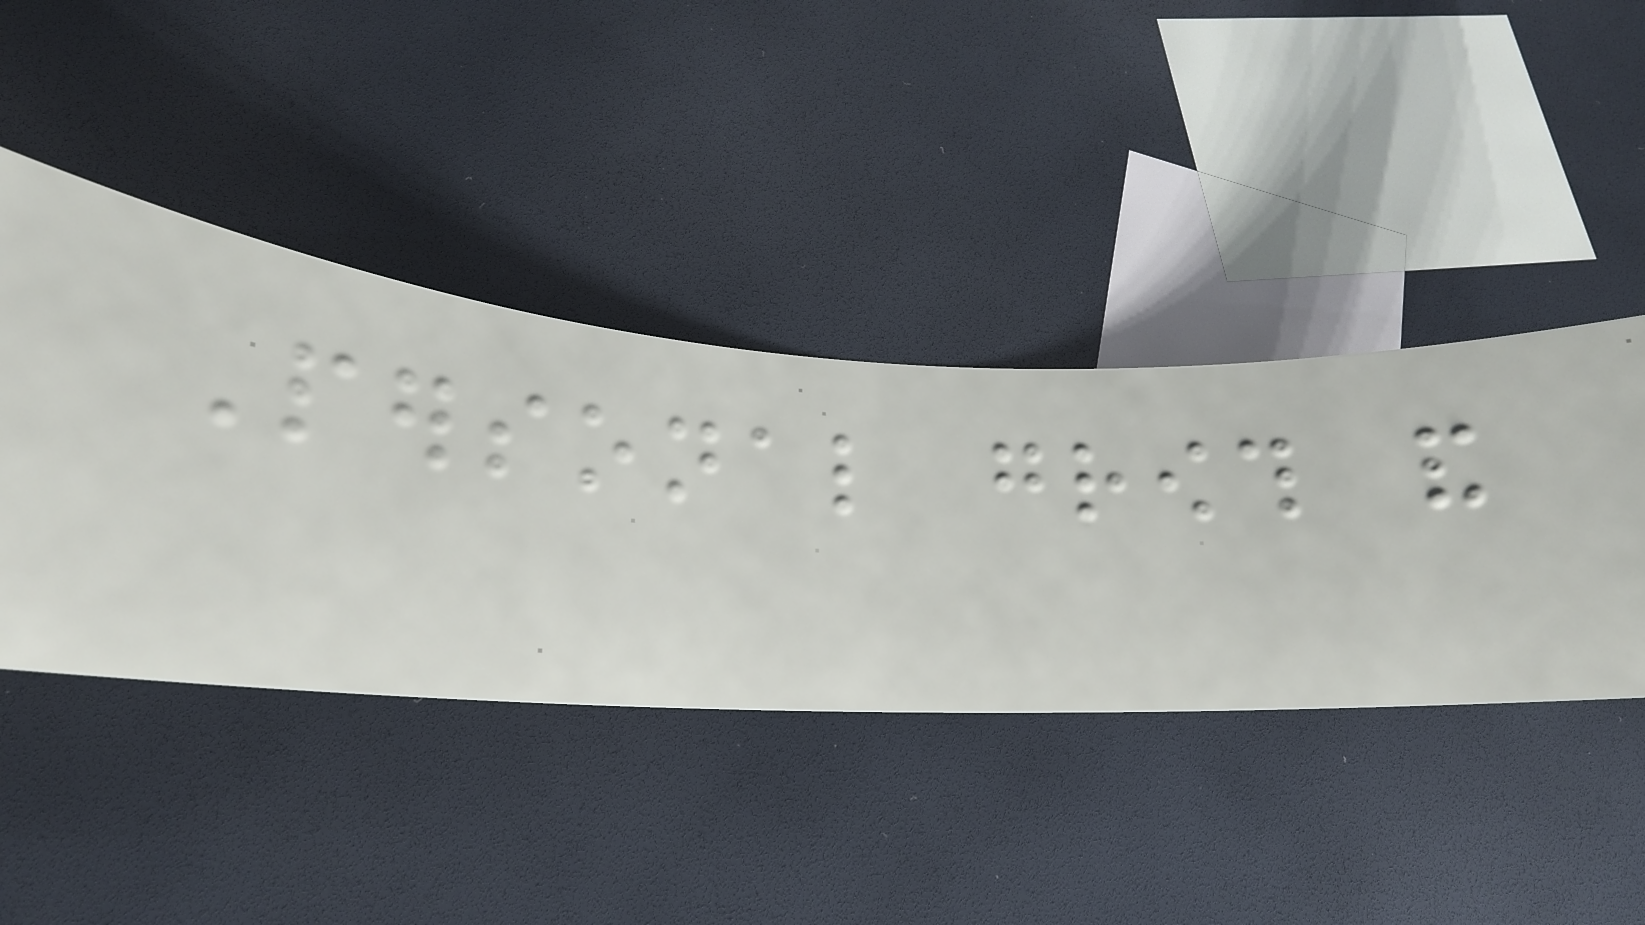Personal growth and
